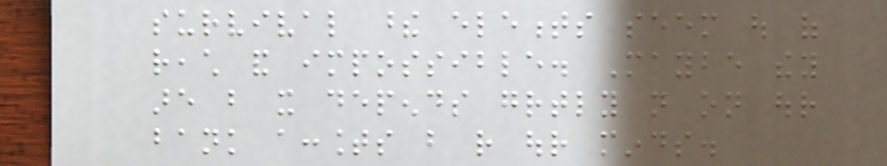survival these elements seem out of
reach and impossible. Maybe they
are but it depends greatly not on our
bank accounts but rather our minds.
